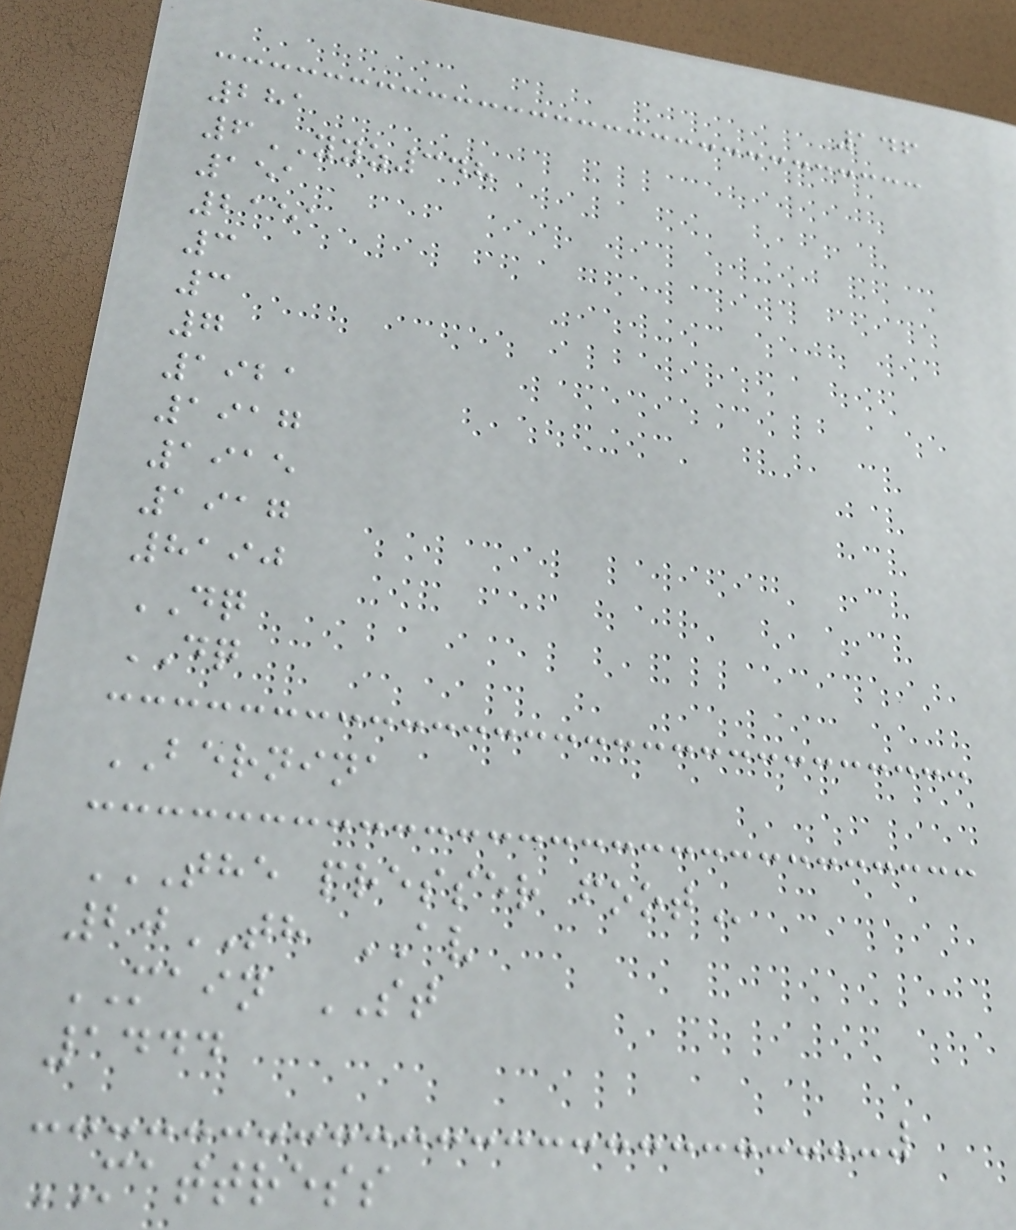146
281
6YYZ348
151
2151
3
3
7
1921
1917
1915
1917
8190
DQ
DQ
BERNINA
THE PRESSER FOOT
20TH AV
MAIN ST
1444
MATTRESS
